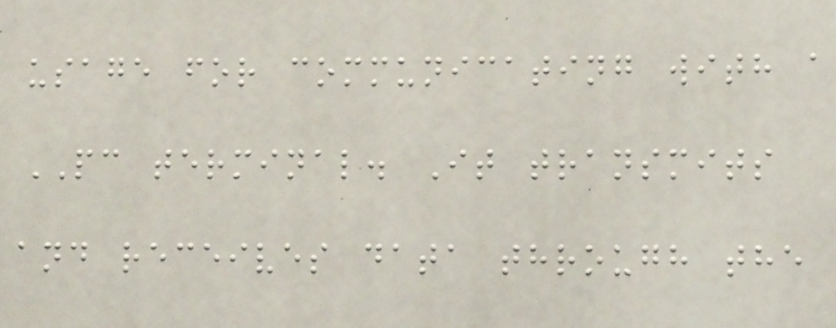usage for communicating with a
PC terminal. It transmits
and receives data through the
